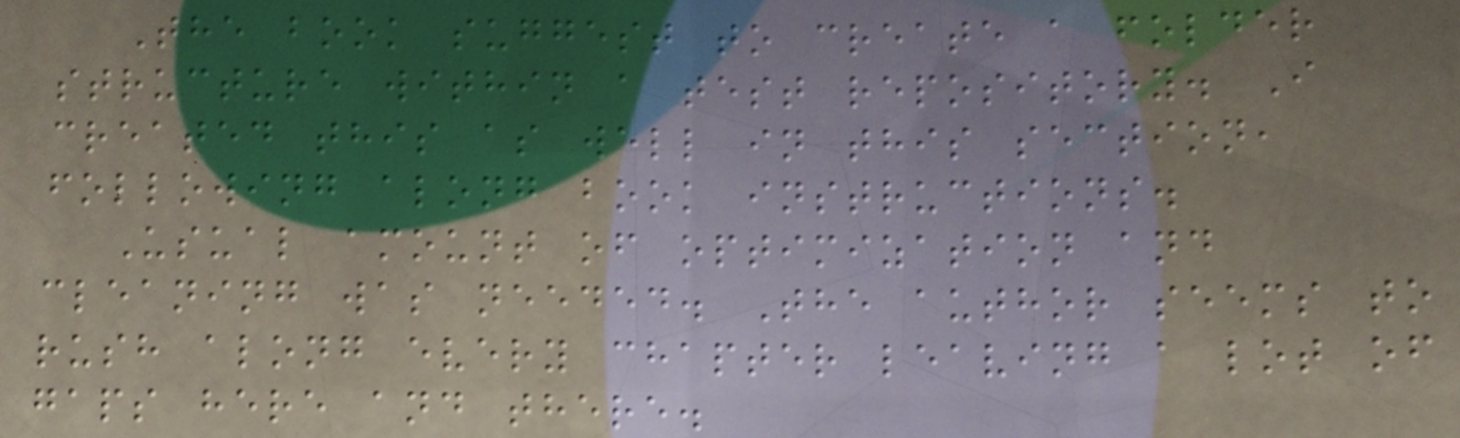The book suggest to create a folder
structure within a test repository. I
created this as well in this section,
following along book instructions.
Usual amount of optimization and
cleaning was needed. The author seems to
rush along every chapter leaving a lot of
gaps here and there.
